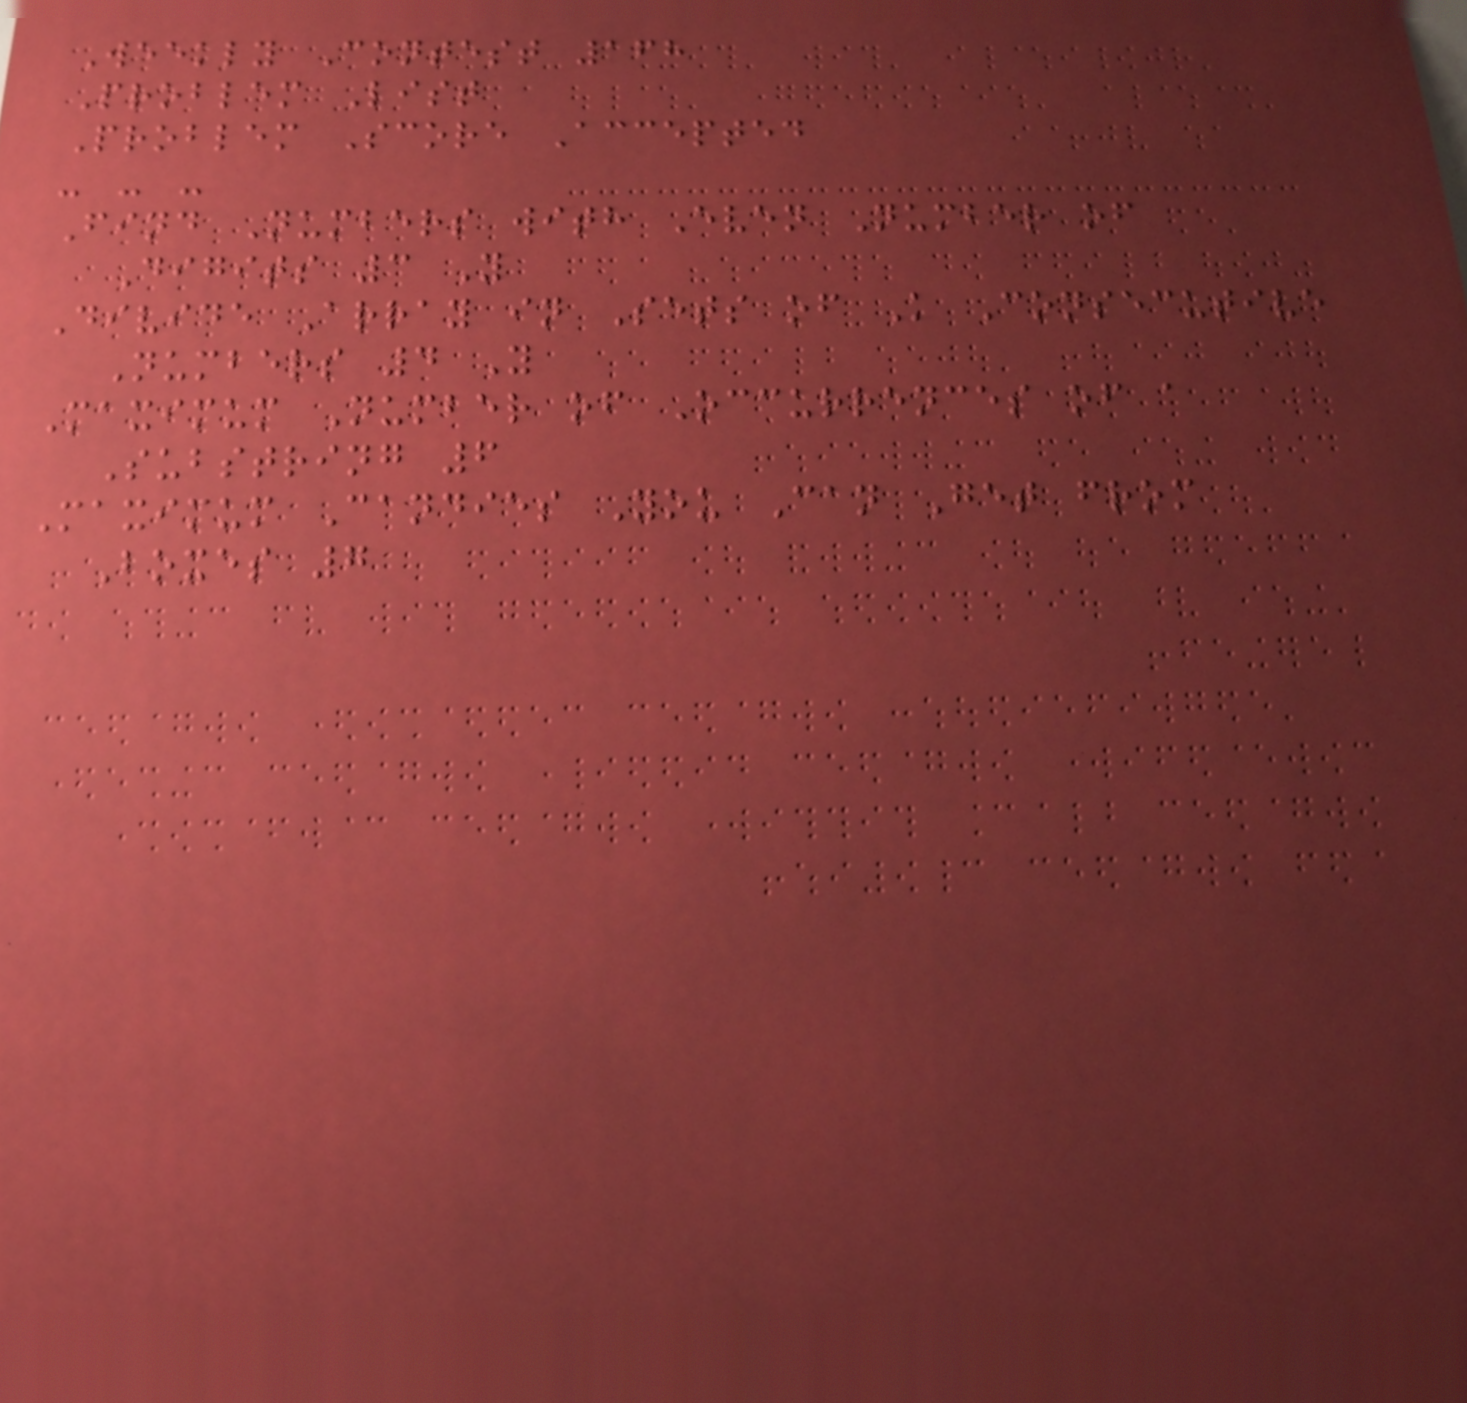Weekly Contest 168
Problem List
Problem Score Accepted
- - -
Find Numbers with Even Number of
Digits 3 Y
Divide Array in Sets of K Consecutive
Numbers 4 Y
Maximum Number of Occurrences of a
Substring 6
Maximum Candies You Can Get from
Boxes 7
